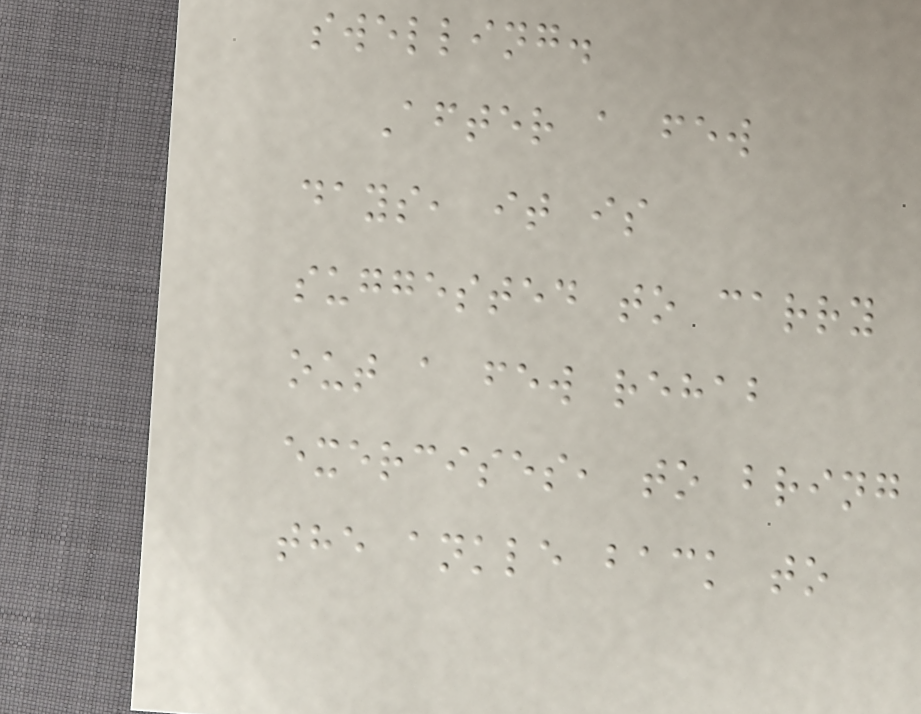swelling.
After a few
days, it is
suggested to carry
out a few rehab
exercises, to bring
the ankle back to
